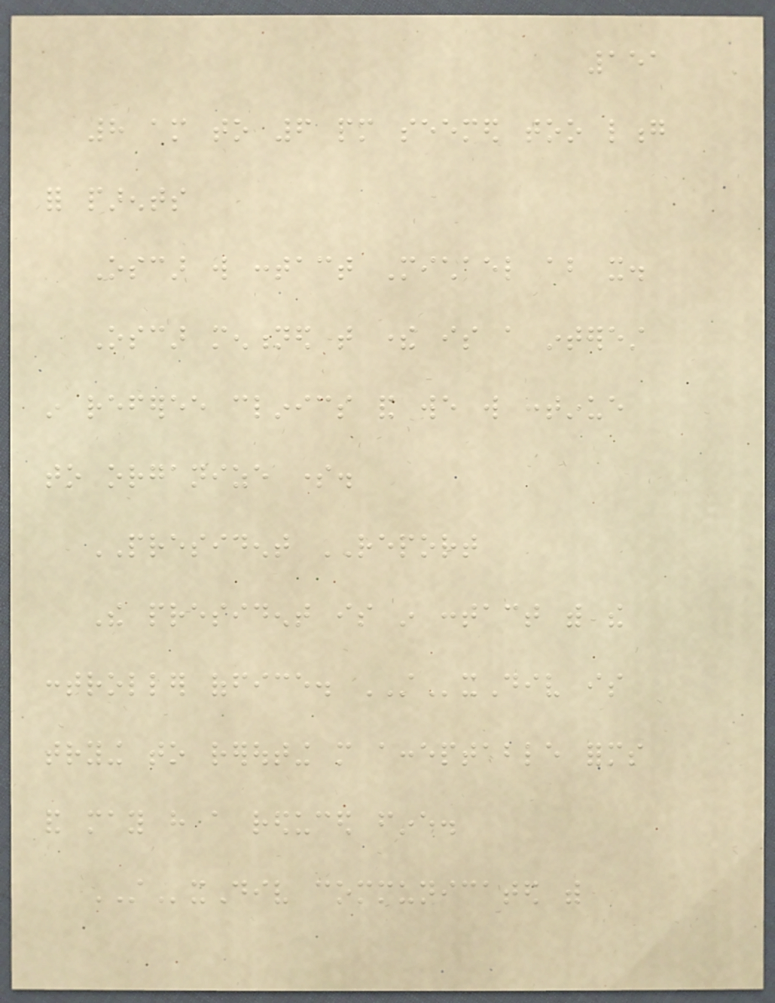151
8 am to 6 pm seemed too long
for parents
Oscar will contact Michael about it.
Oscar mentioned that there is a interest
in referee clinics and we will continue
to organize some.
PRESIDENT REPORT
The president is in contact with the
controller office. STxDiv is
trying to rerouting more acceptable forms
and may have a reduced fine.
STxDiv communicated with
